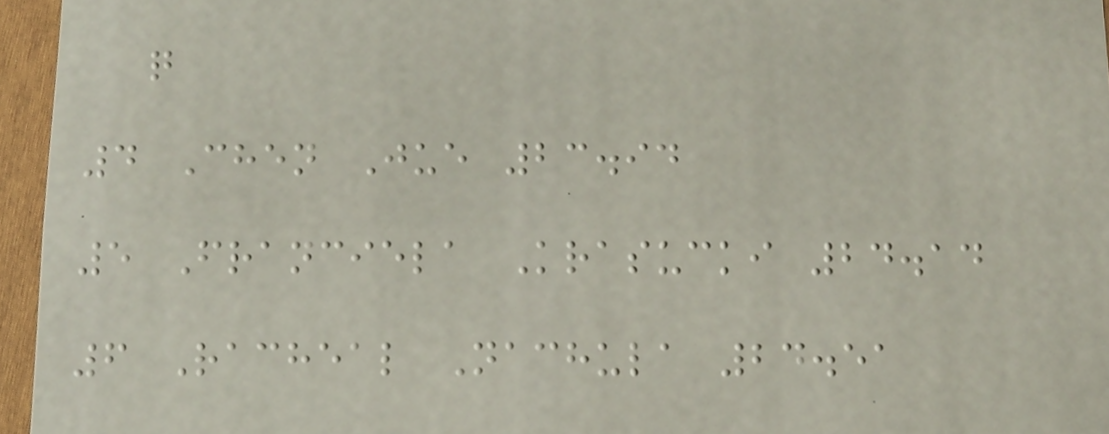q
4 Chen Jue 23.94
5 Franciela Krasucki 24.14
6 Racheal Nachula 24.51
